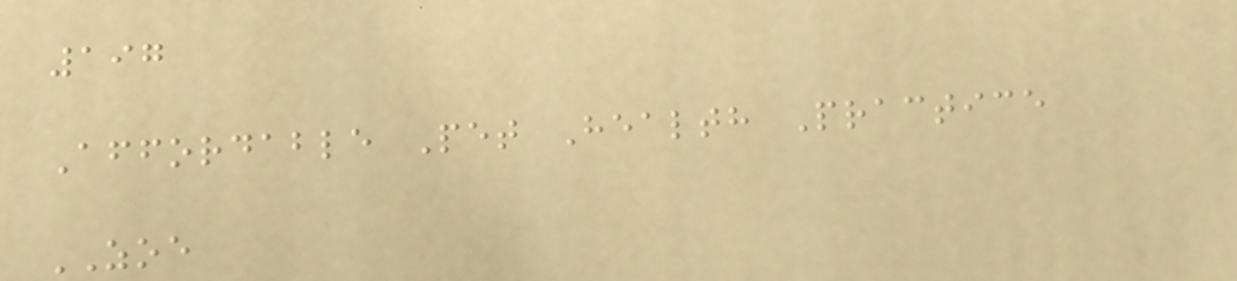197
Affordable Pet Health Practice
ZOE
